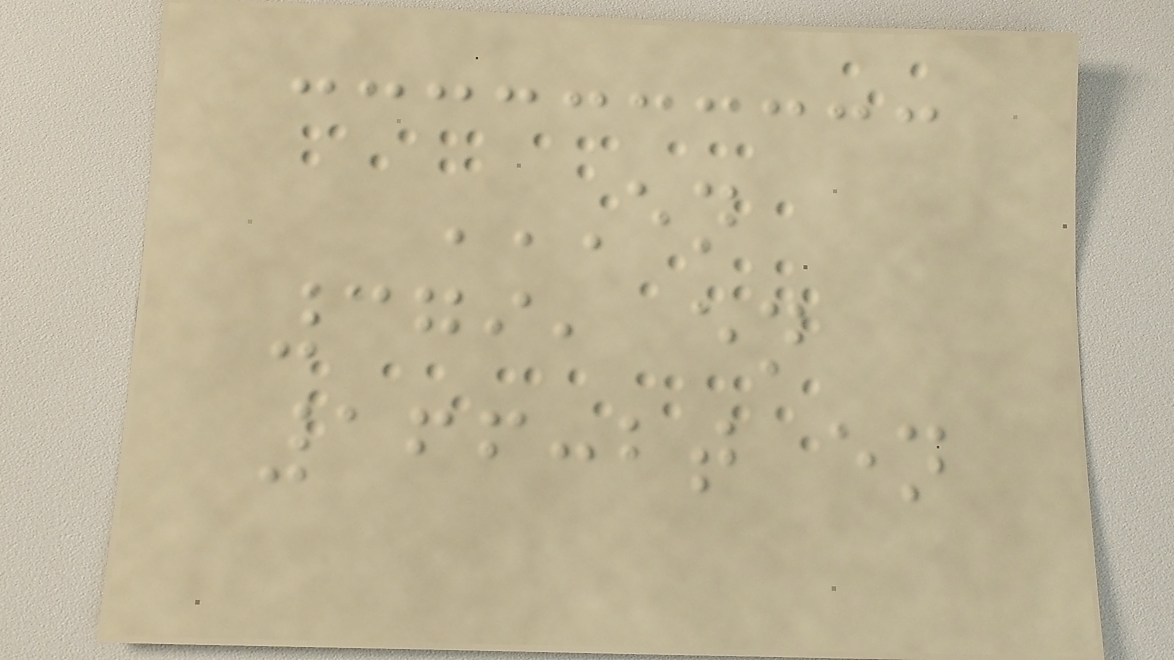EN
379, EN
166:BT EN
